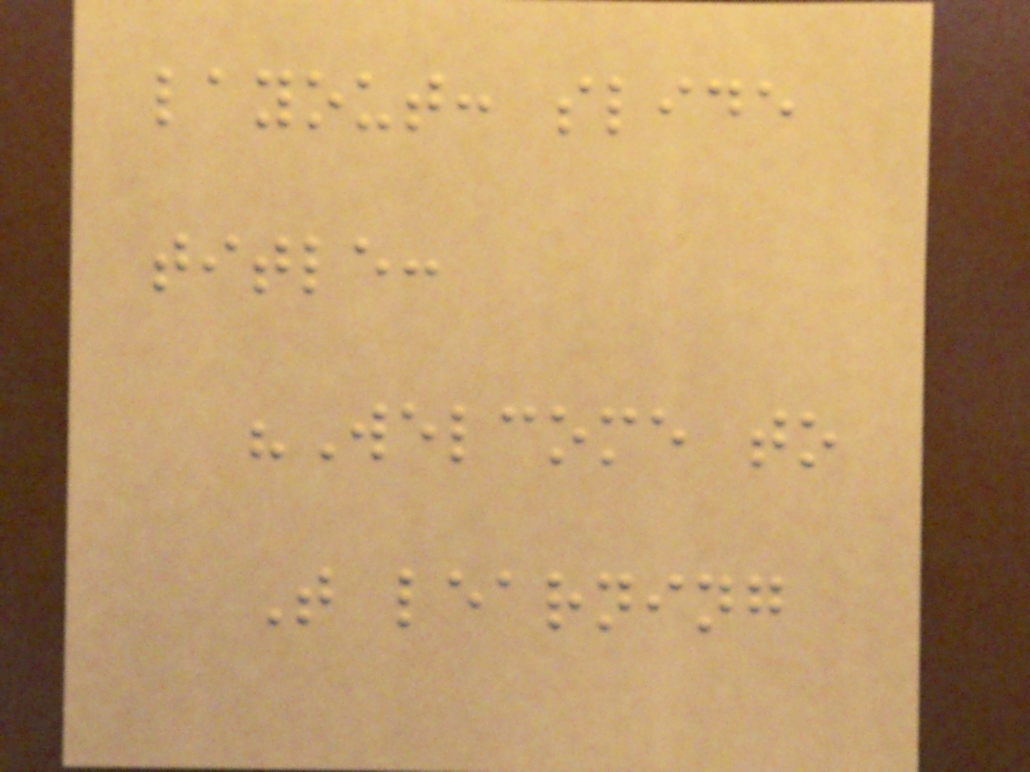layout: slide
title:
"Welcome to
T learning
